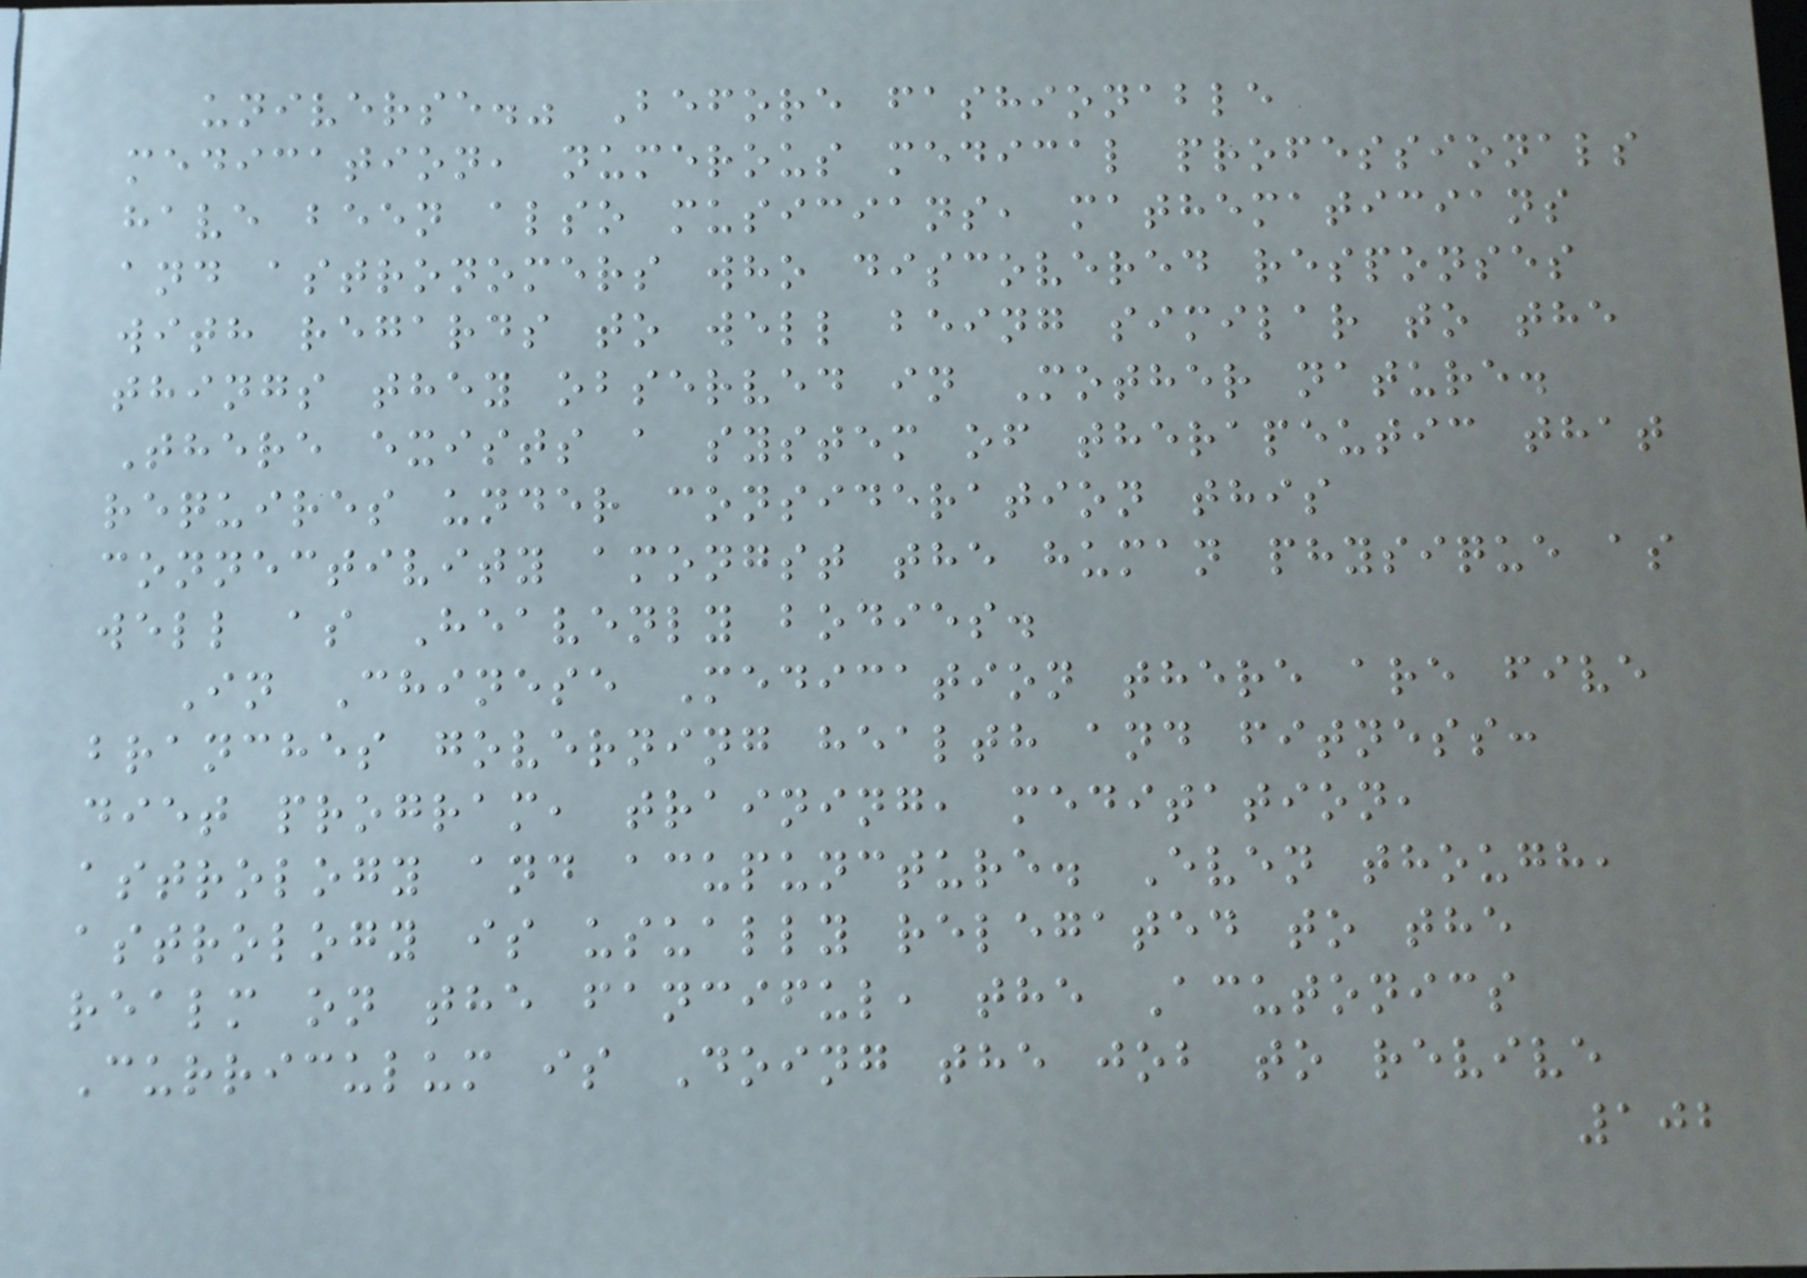universe." Before fashionable
medication, numerous medical professionals
have been also musicians, mathematicians
and astronomers who discovered responses
with regards to well being similar to the
things they observed in Mother nature.
There exists a system of therapeutic that
requires under consideration this
connectivity amongst the human physique as
well as Heavenly bodies.
In Chinese Medication there are five
branches governing health and fitness:
diet program, training, meditation,
astrology and acupuncture. Even though,
astrology is usually relegated to the
realm on the fanciful, the Acutonics
Curriculum is Doing the job to revive
102
